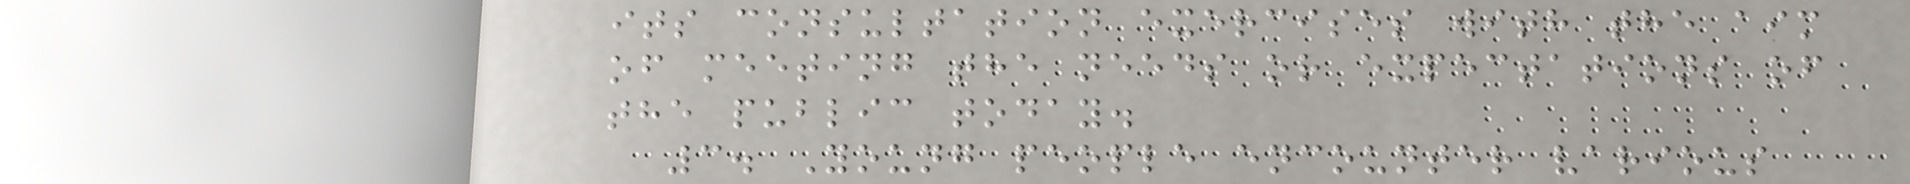its consultation exercises with the aim
of meeting the needs or expectations of
the public today.
3. Young people encounter various
